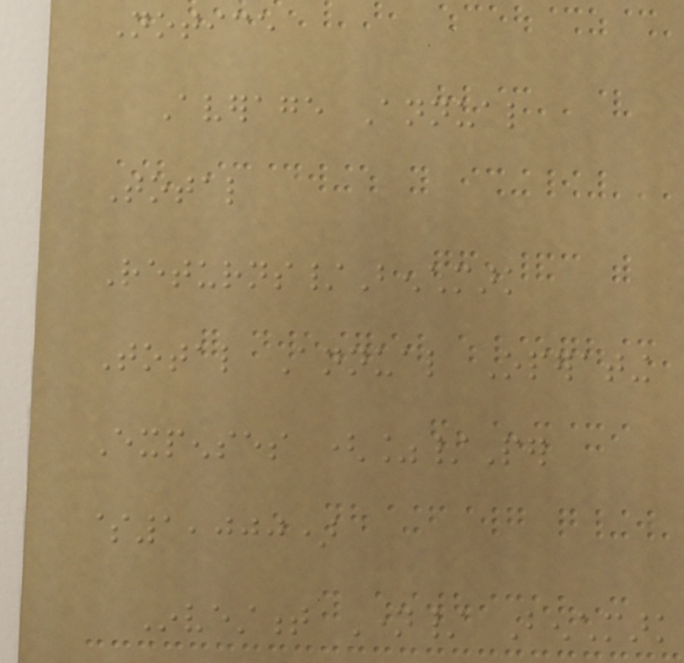Notice
Average Annual
Total
Returns/Benchmark
Total Annual Operating
Expenses (%/Per
$1,000)
Investment Name/ Benchmark
